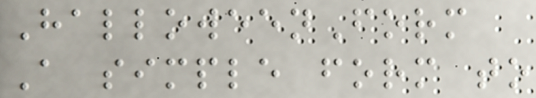HalloweenForm
A simple form to
